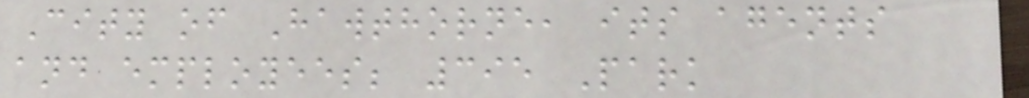City of Hawthorne, its agents
and employees; 395 Park
